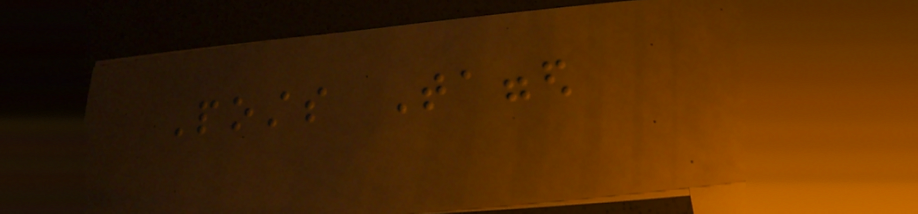Posts Tagged
